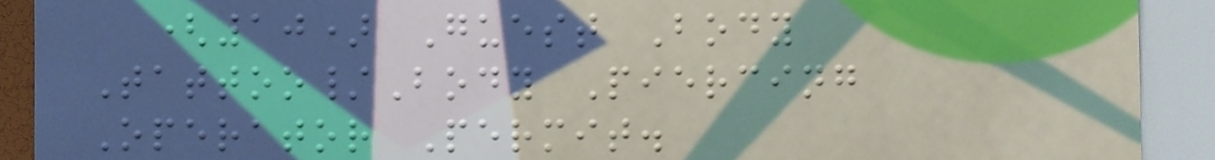(10) Guest Body
Tattoo/Body Piercing
Operator Permit.
